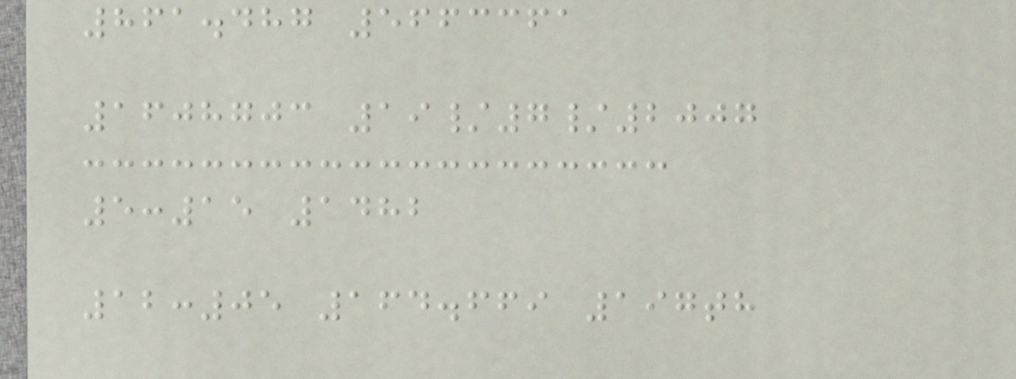861.487 5663361
1608703 19/7/2007
5:15 1482
12:05 164.669 197th
